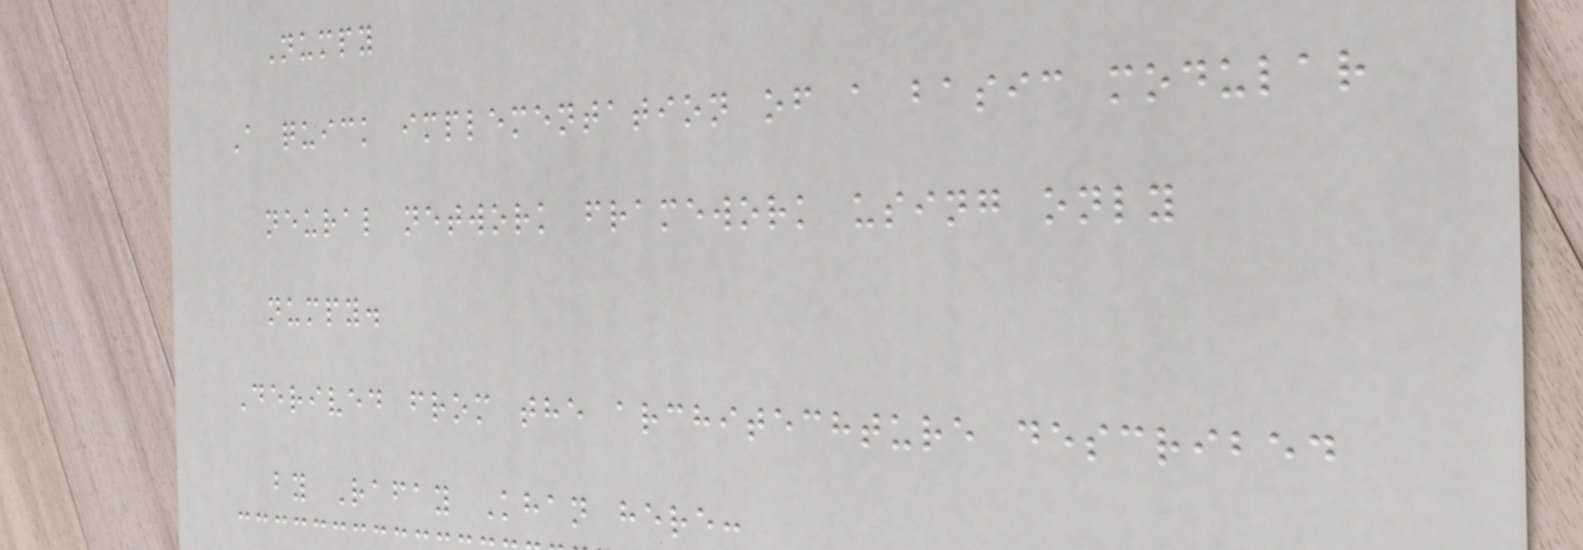Numpy
A quick implementation of a basic modular
neural network framework using only
numpy.
Derived from the architechture described
by Rafay Khan here:
